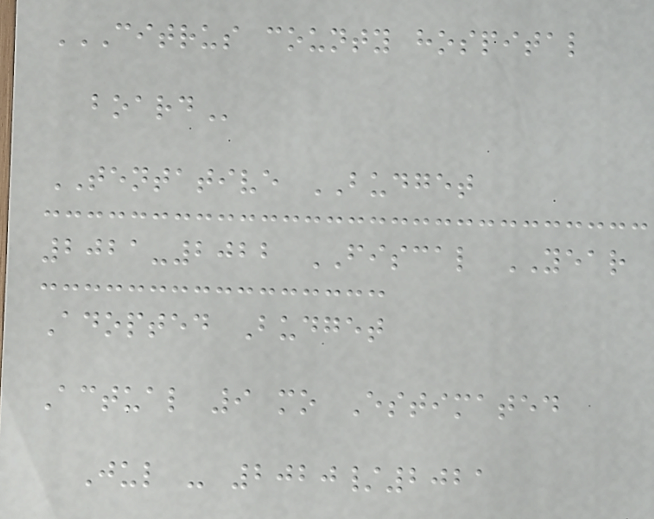CITRUS COUNTY HOSPITAL
BOARD
TENTATIVE BUDGET
2021-2022 FISCAL YEAR
Adopted Budget
Actual 9 mo Estimated
Jul - 2020/2021
